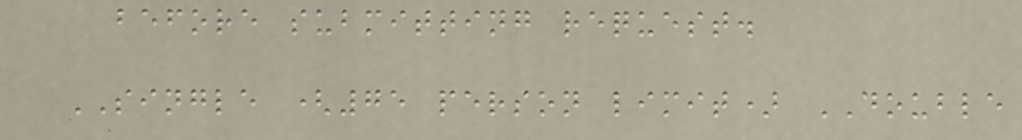before submitting request.
SINGLE (75 person limit) DOUBLE
